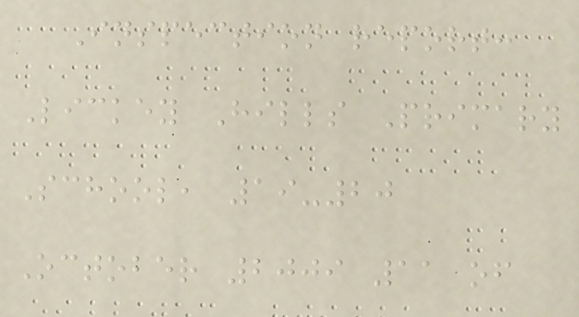Inspection report:
Lickey Hills Primary
School, 19-20
October 2009 11 of
